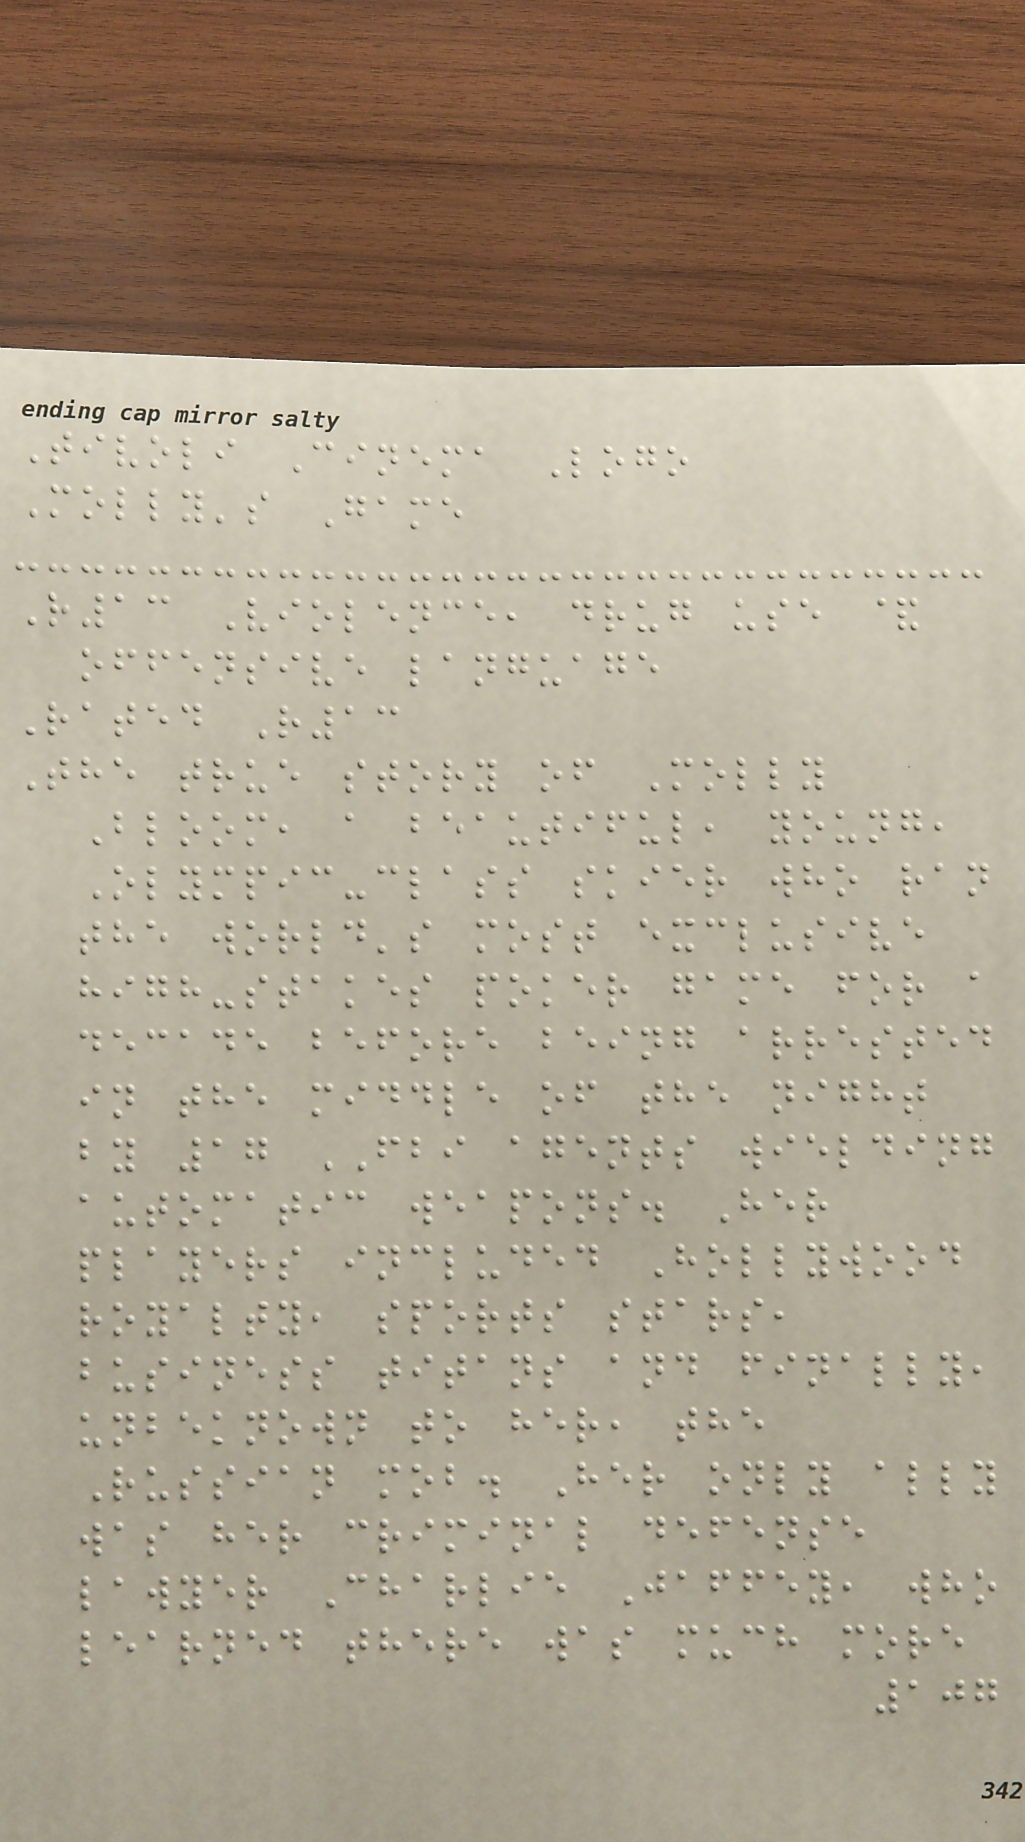Tivoli Cinema Logo
Molly's Game
R13 Violence, drug use &
offensive language
Rated R13
The true story of Molly
Bloom, a beautiful, young,
Olympic-class skier who ran
the world's most exclusive
high-stakes poker game for a
decade before being arrested
in the middle of the night
by 17 FBI agents wielding
automatic weapons. Her
players included Hollywood
royalty, sports stars,
business titans and finally,
unbeknown to her, the
Russian mob. Her only ally
was her criminal defense
lawyer Charlie Jaffey, who
learned there was much more
107
